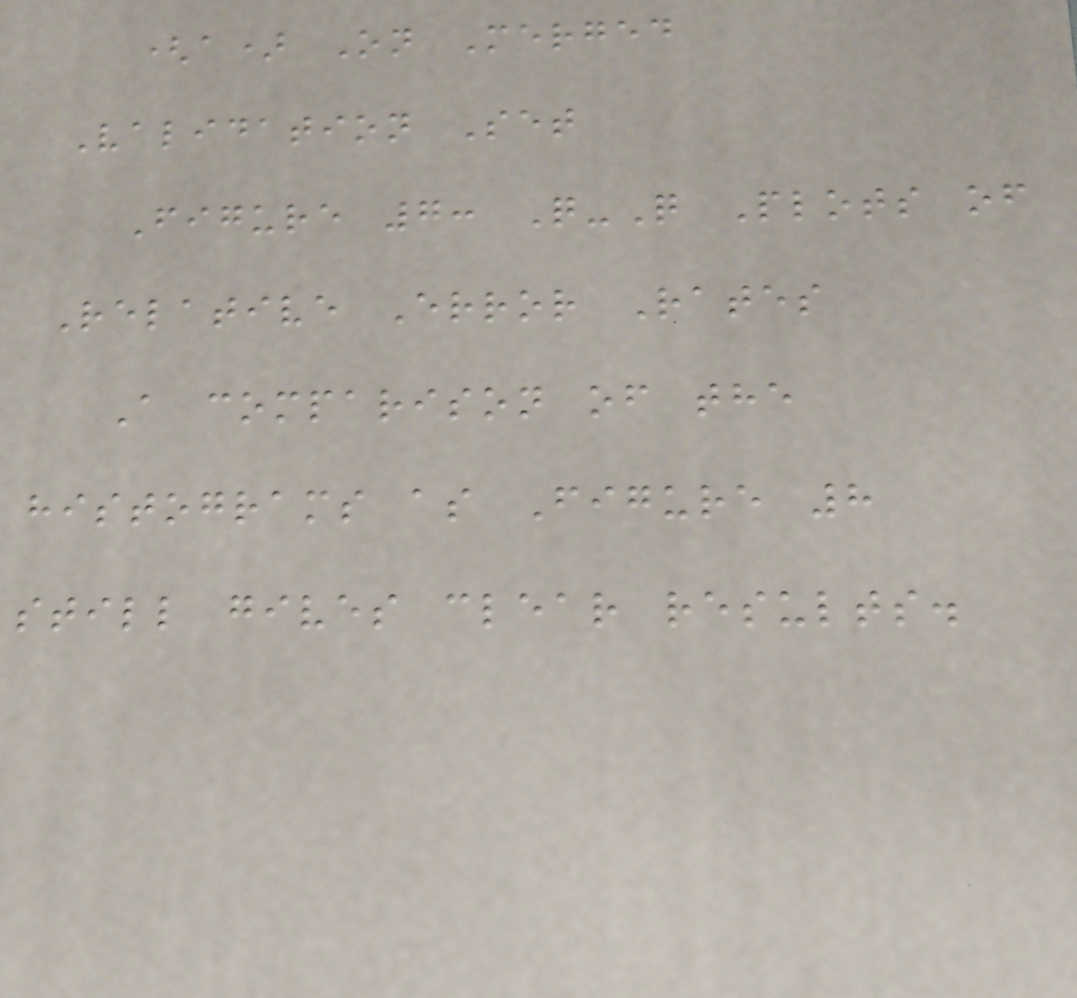(a) On Merged
Validation Set
Figure 7: Q-Q Plots of
Relative Error Rates
A comparison of the
histograms as Figure 8
still gives clear results.
